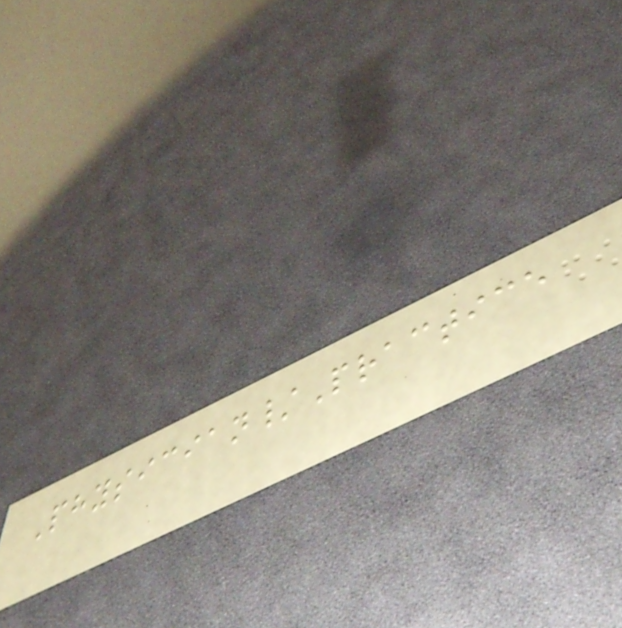Physician/Practice
